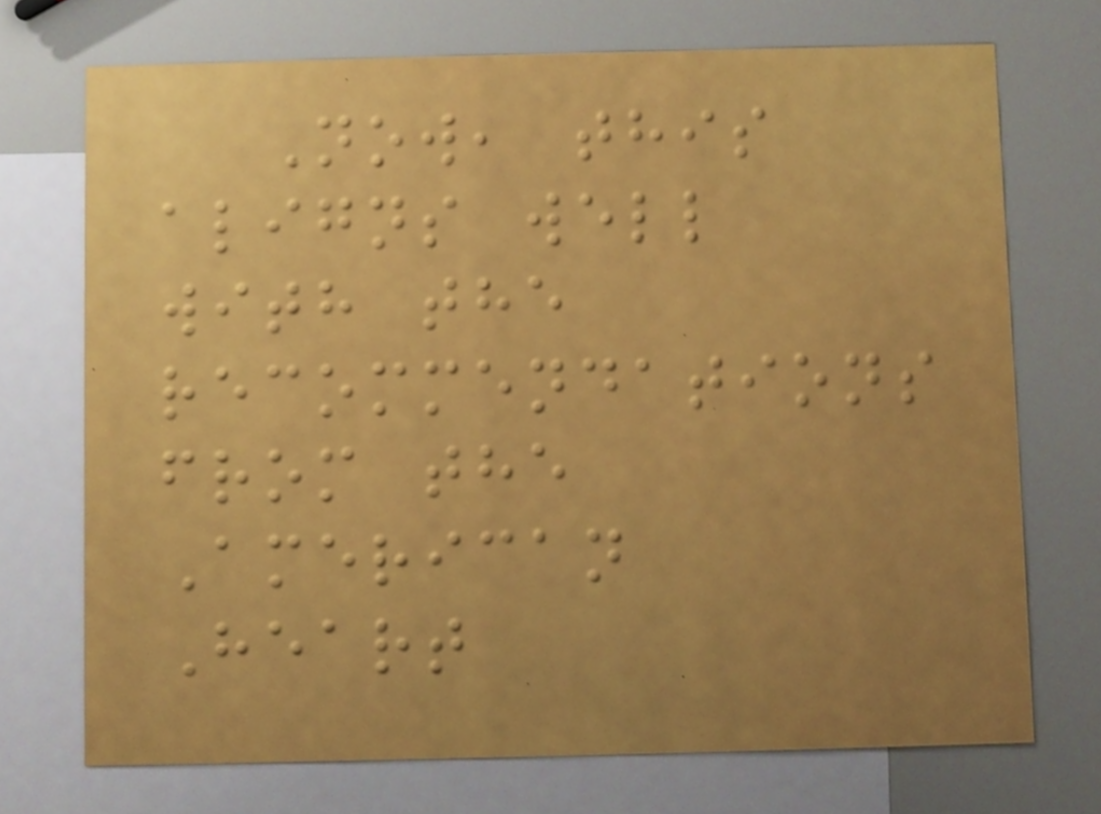Now, this
aligns well
with the
recommendations
from the
American
Heart
